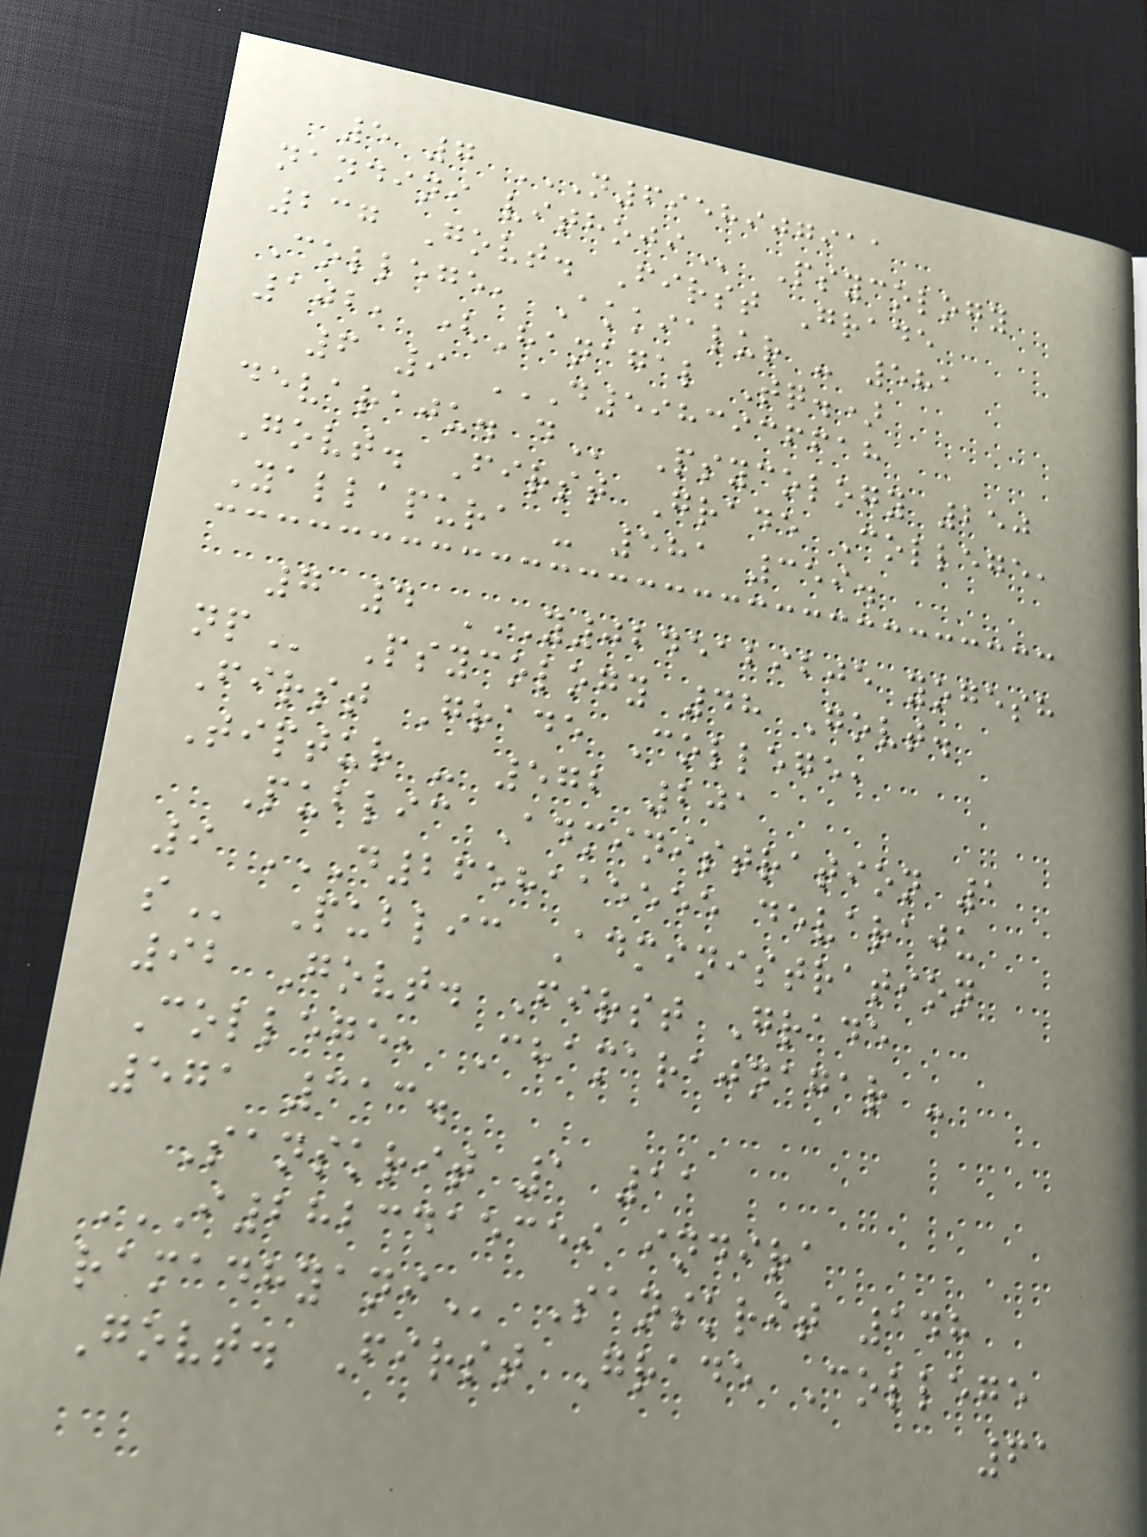5 7 N6958907911
NANDINI VITHOJI Psycology
237 Govt. First Grade
College, Akkialur - 581
102, (Hanagal Tq.)
6 9 D5983936618
DEVARAJU. D Psycology 250
Govt. First Grade College,
Yallapura - 581 359.
7 4 Y0245129205 YOGESH
NP Psycology 48 Govt.
First Grade College,
Tiptur - 572 201
Public Administration 1
9 D2658115555 DEVARAJU
S Public Administration
92 Govt. First Grade
College, Chamarajnagar -
571 313.
Sanskrit 1 11
I2823415359 INDIRA
RAMADHYANI Sanskrit 148
Govt. First Grade College
61
